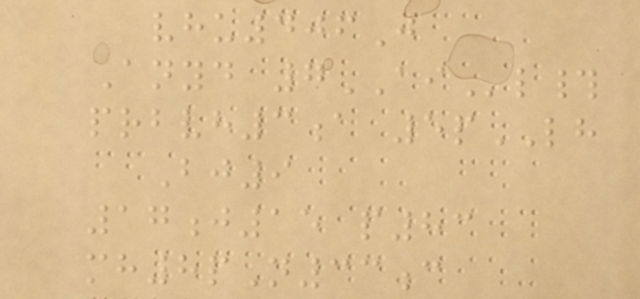vhu406J
Anyd 7AIl#
prbvh3a 5pLH
Bj9
17j15 p83
mh8pN33c
